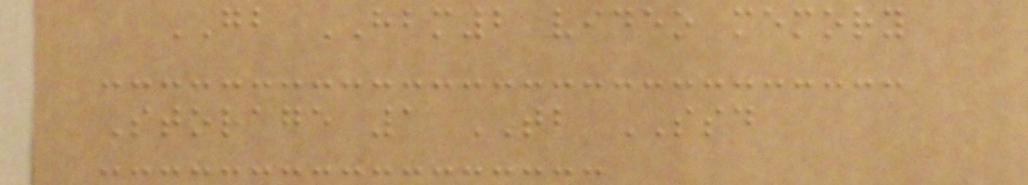GB HBM2 video memory
Storage 1 TB SSD
